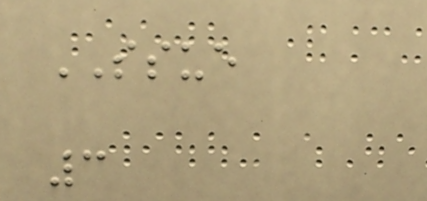SSUE
3
